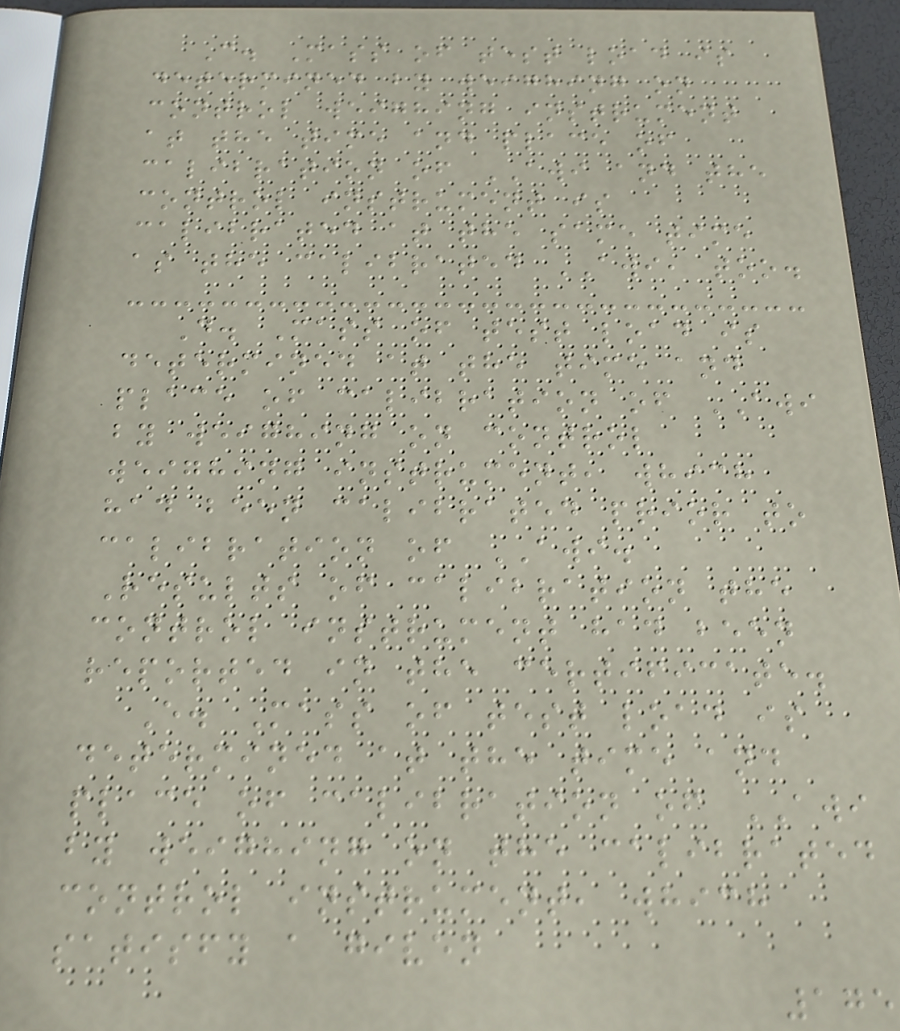C. Mass of test load is
determined by weighing on
control weighing instrument
at the time and place of
calibration of AWI and the
control instrument is
calibrated at the same time
as the calibrated AWI, too.
D. Mass of test load is
determined at the time and
place of calibration of AWI
by weighing on control
weighing instrument, which
had been calibrated prior to
calibration of AWI.
Results of calibration the
control instrument had been
reported in the certificate.
E. Mass of test load is
determined at the time and
place of calibration of AWI
by weighing on the calibrated
control instrument, which
satisfy a given
175
